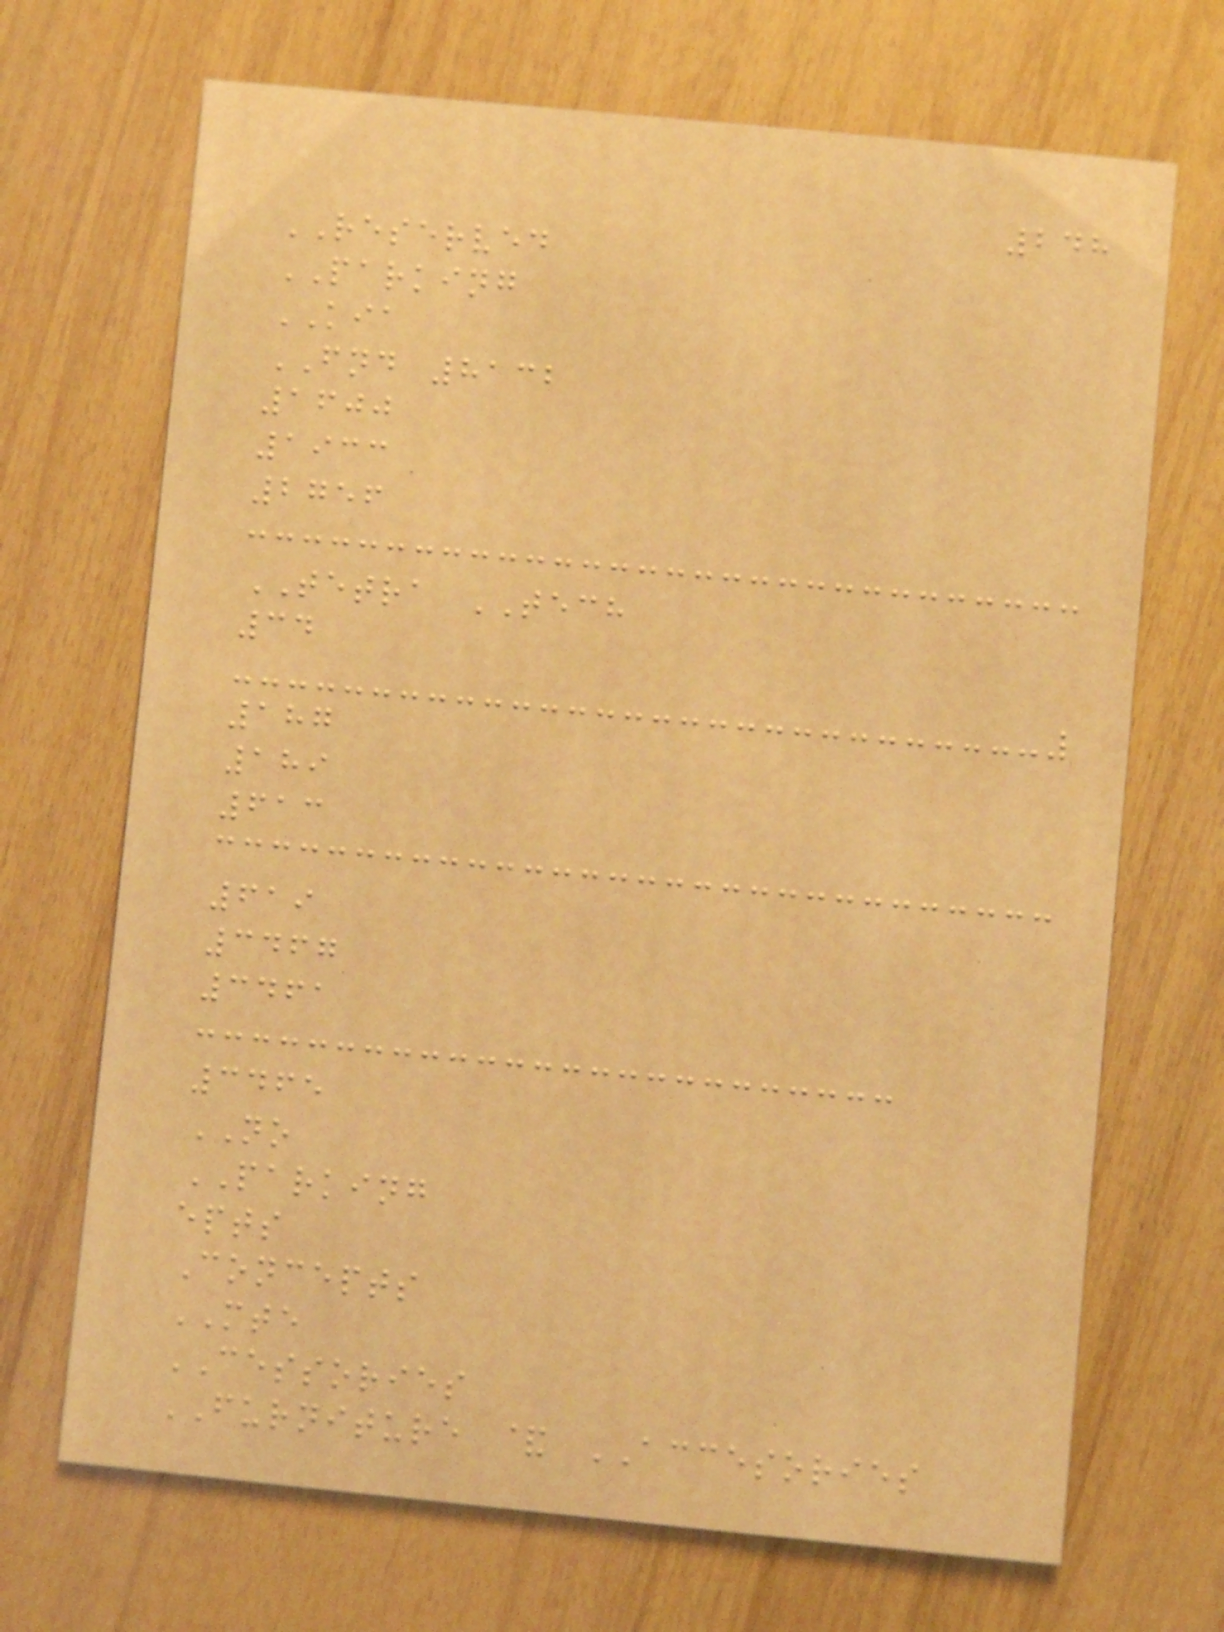248
RESERVED
PARKING
KIA
FND 8132
1600
1933
2756
TETRA TECH
34
187
189
613
619
3467
3461
3465
NO
PARKING
epts
Concepts
MTE
CESSORIES
FURNITURE & ACCESORIES
